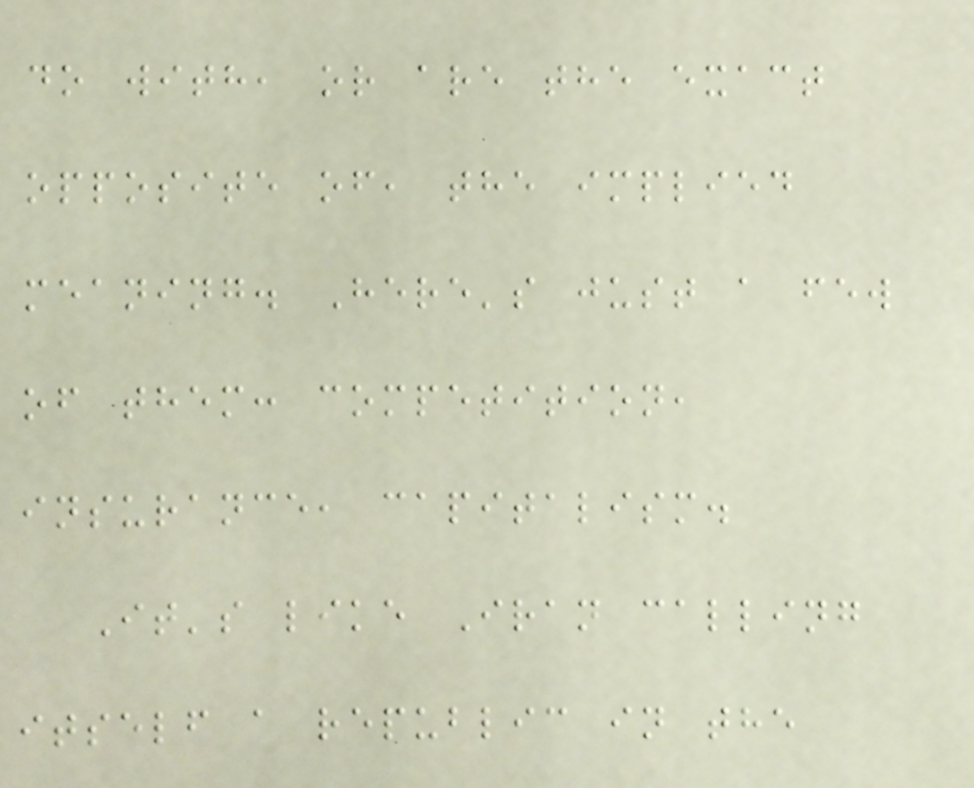do with, or are the exact
opposite of, the implied
meaning. Here's just a few
of them: competition,
insurance, capitalism.
It's like Iran calling
itself a republic in the
